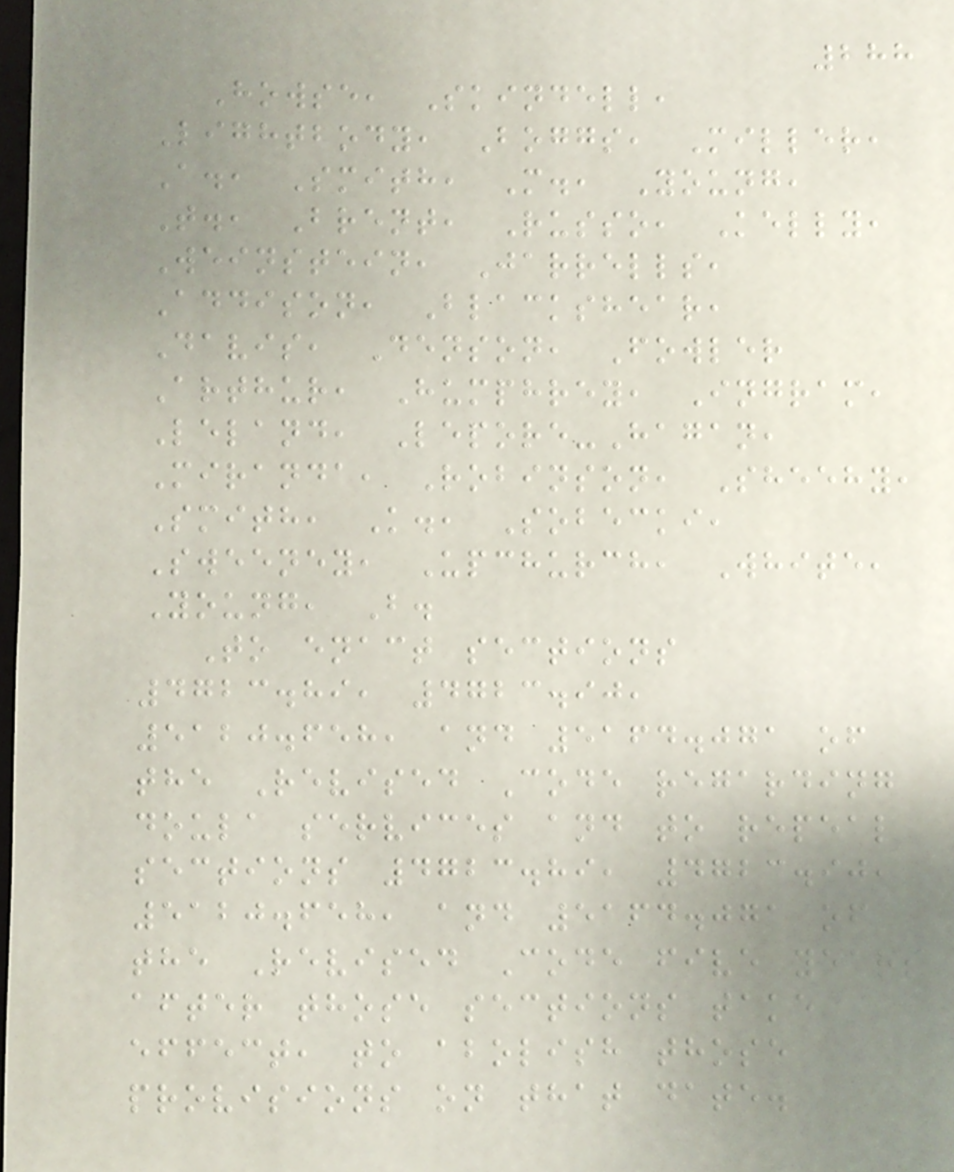288
Howse, Skindell,
Lightbody, Boggs, Miller,
A., Smith, M., Young,
T., Brent, Russo, Kelly,
Weinstein, Jarrells,
Addison, Blackshear,
Davis, Denson, Fowler
Arthur, Humphrey, Ingram,
Leland, Lepore-Hagan,
Miranda, Robinson, Sheehy,
Smith, K., Sobecki,
Sweeney, Upchurch, White,
Young, B.
To enact sections
4723.89, 4723.90,
5120.658, and 5164.071 of
the Revised Code regarding
doula services and to repeal
sections 4723.89, 4723.90,
5120.658, and 5164.071 of
the Revised Code five years
after those sections take
effect, to abolish those
provisions on that date.
